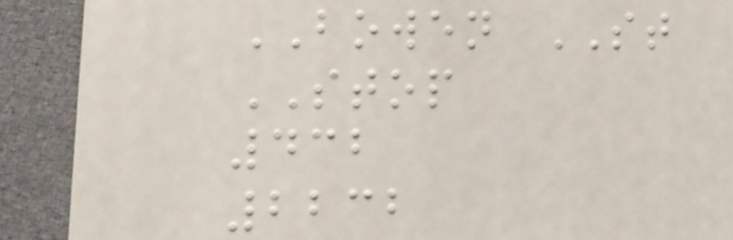BOWEN ST
STOP
432
2232
